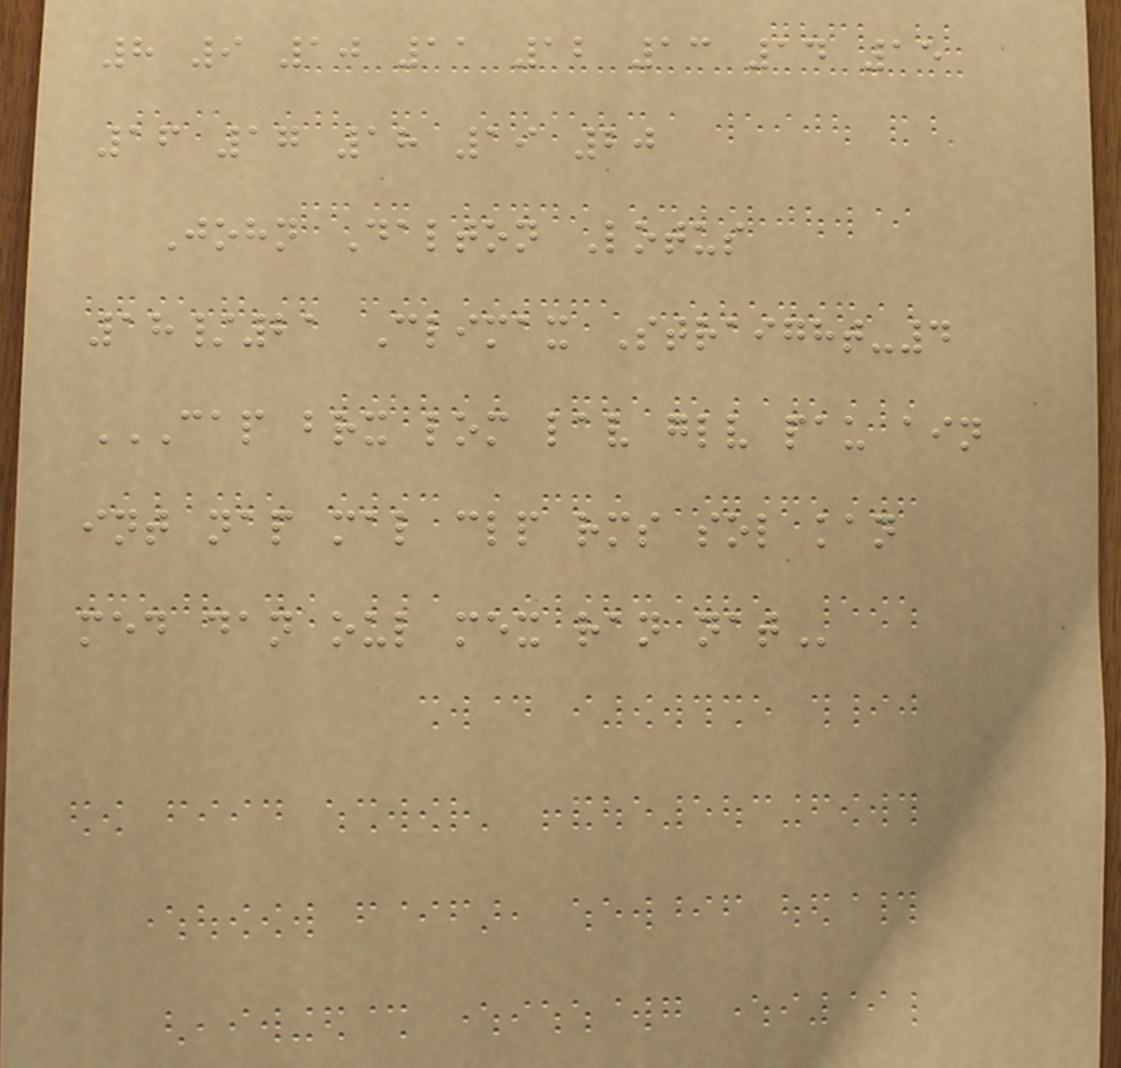8 9 10 11 12 13 14 15
16 17 18 19 20
John Dalton Lotus
18/21 Climax Straight-4
CAP BRX LOM LAV GLV PAU AIN
INT NAP MAL CLP RMS SOL KAN
MED DAN OUL MEX RAN NAT
